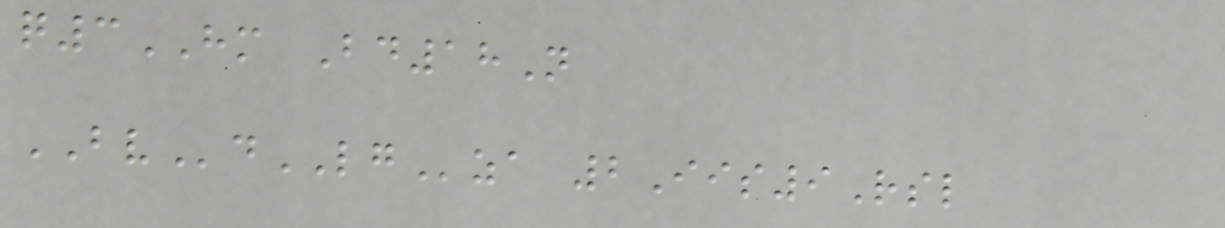q3HM Bd18N
BVdLGza 2Iis9Rsl
